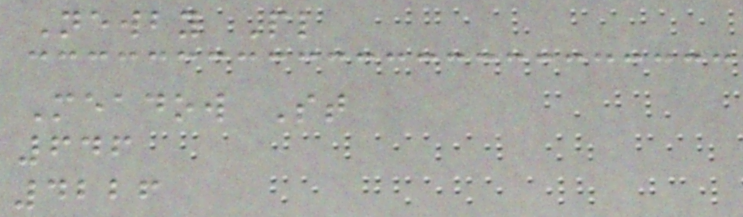Newby Pl
Meadow St
646
4226
